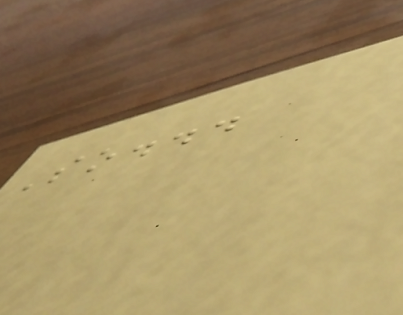So...
